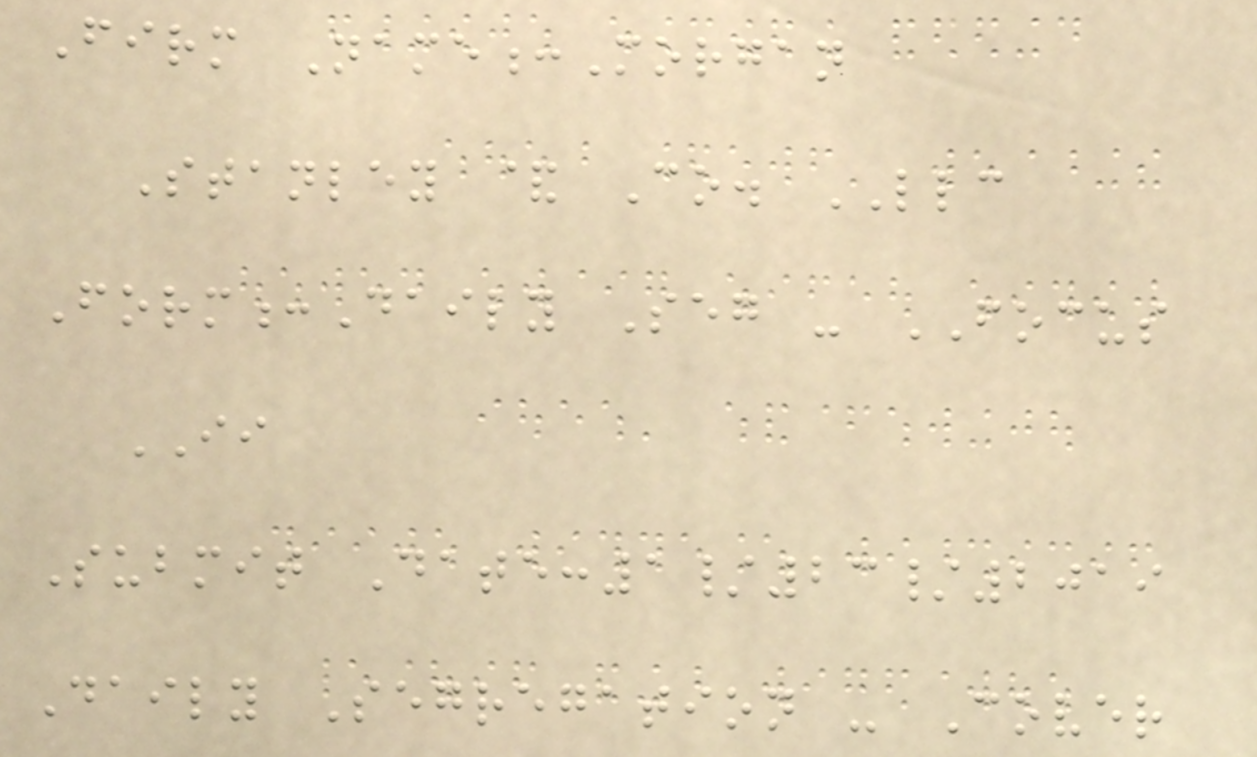Firm Name:Morgan
Stanley & Co. LLC
Form:Daily Seg - FOCUS
II
Submit Date:1/23/2019
Daily Segregation - Cover
